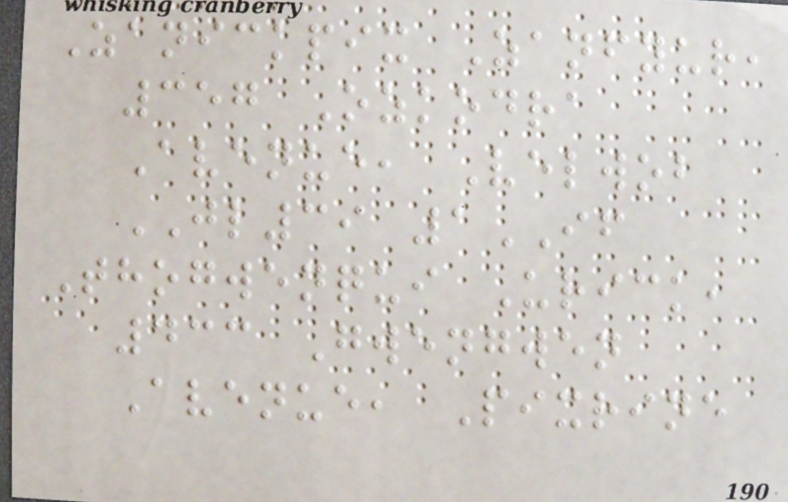Zanickpix Zanfyur,
357 Ozkodra
Avenue, Velwob
JL39 1IF
Thogwenqui Urick,
433 Gwengwen
Avenue, Pixrine
